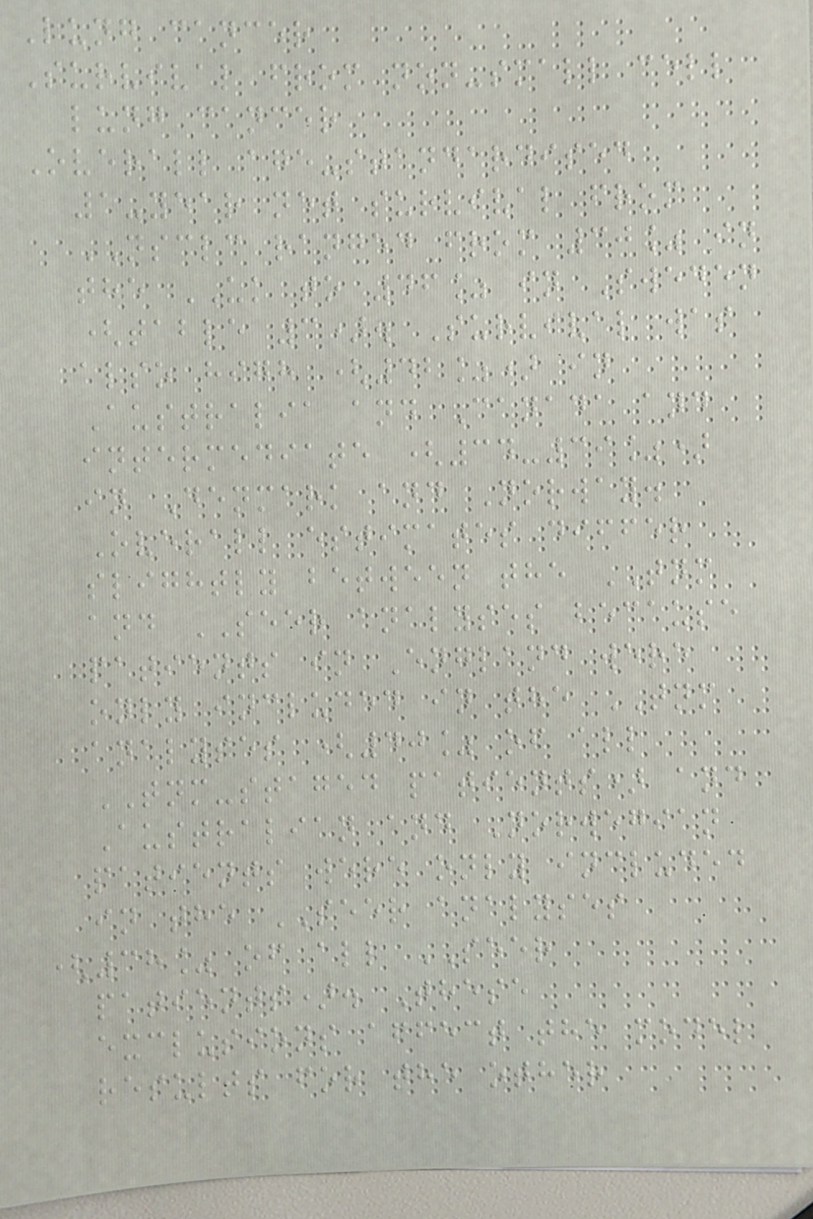Lung cancer
Survival from non-small cell
lung cancer
Overall age-standardised
1-year net survival from
NSCLC ranged from 30% in
the UK to 46% in Sweden
(table 3). Survival was
also high (42%) in
Australia and Canada and
intermediate (34-39%)
in Denmark and Norway.
Overall estimates differ
slightly between the TNM
and SEER analyses because
patients in England were
only included in the TNM
analyses (40% of all
TNM-staged patients) and
Australian and Norwegian
patients were only included
in the SEER analyses
(38% of all SEER
patients). These
exclusions affect the model
results for the other
